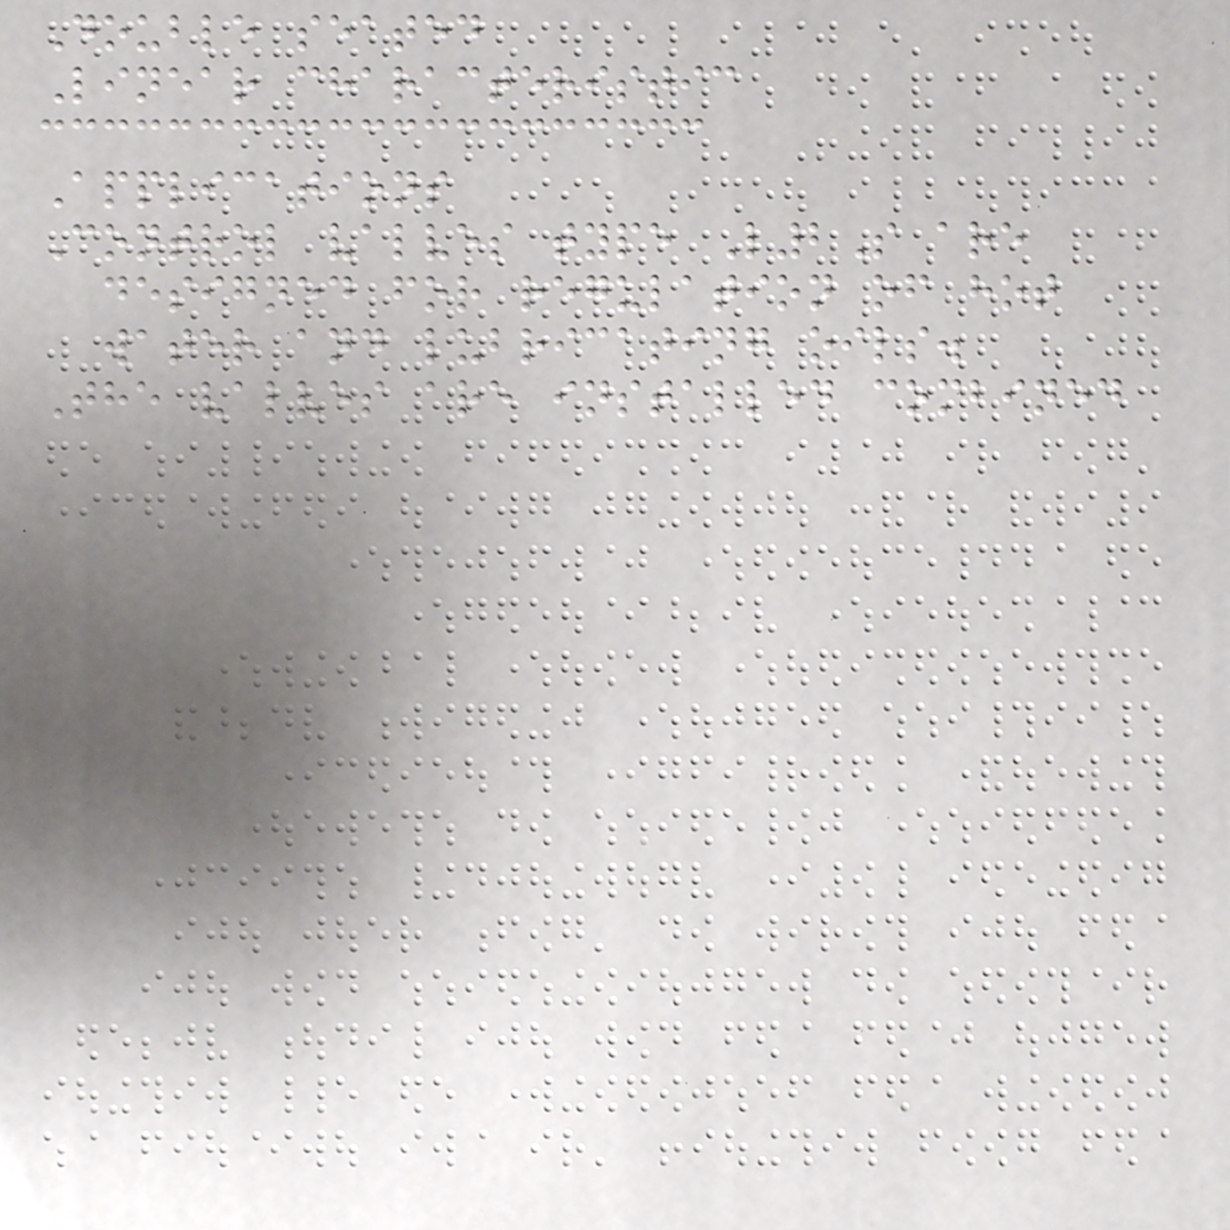Double seated
Linear characteristic
Applications
Control valves type L2S are
designed for regulation of hot
water and lubricating oils.
The valves are installed combined
